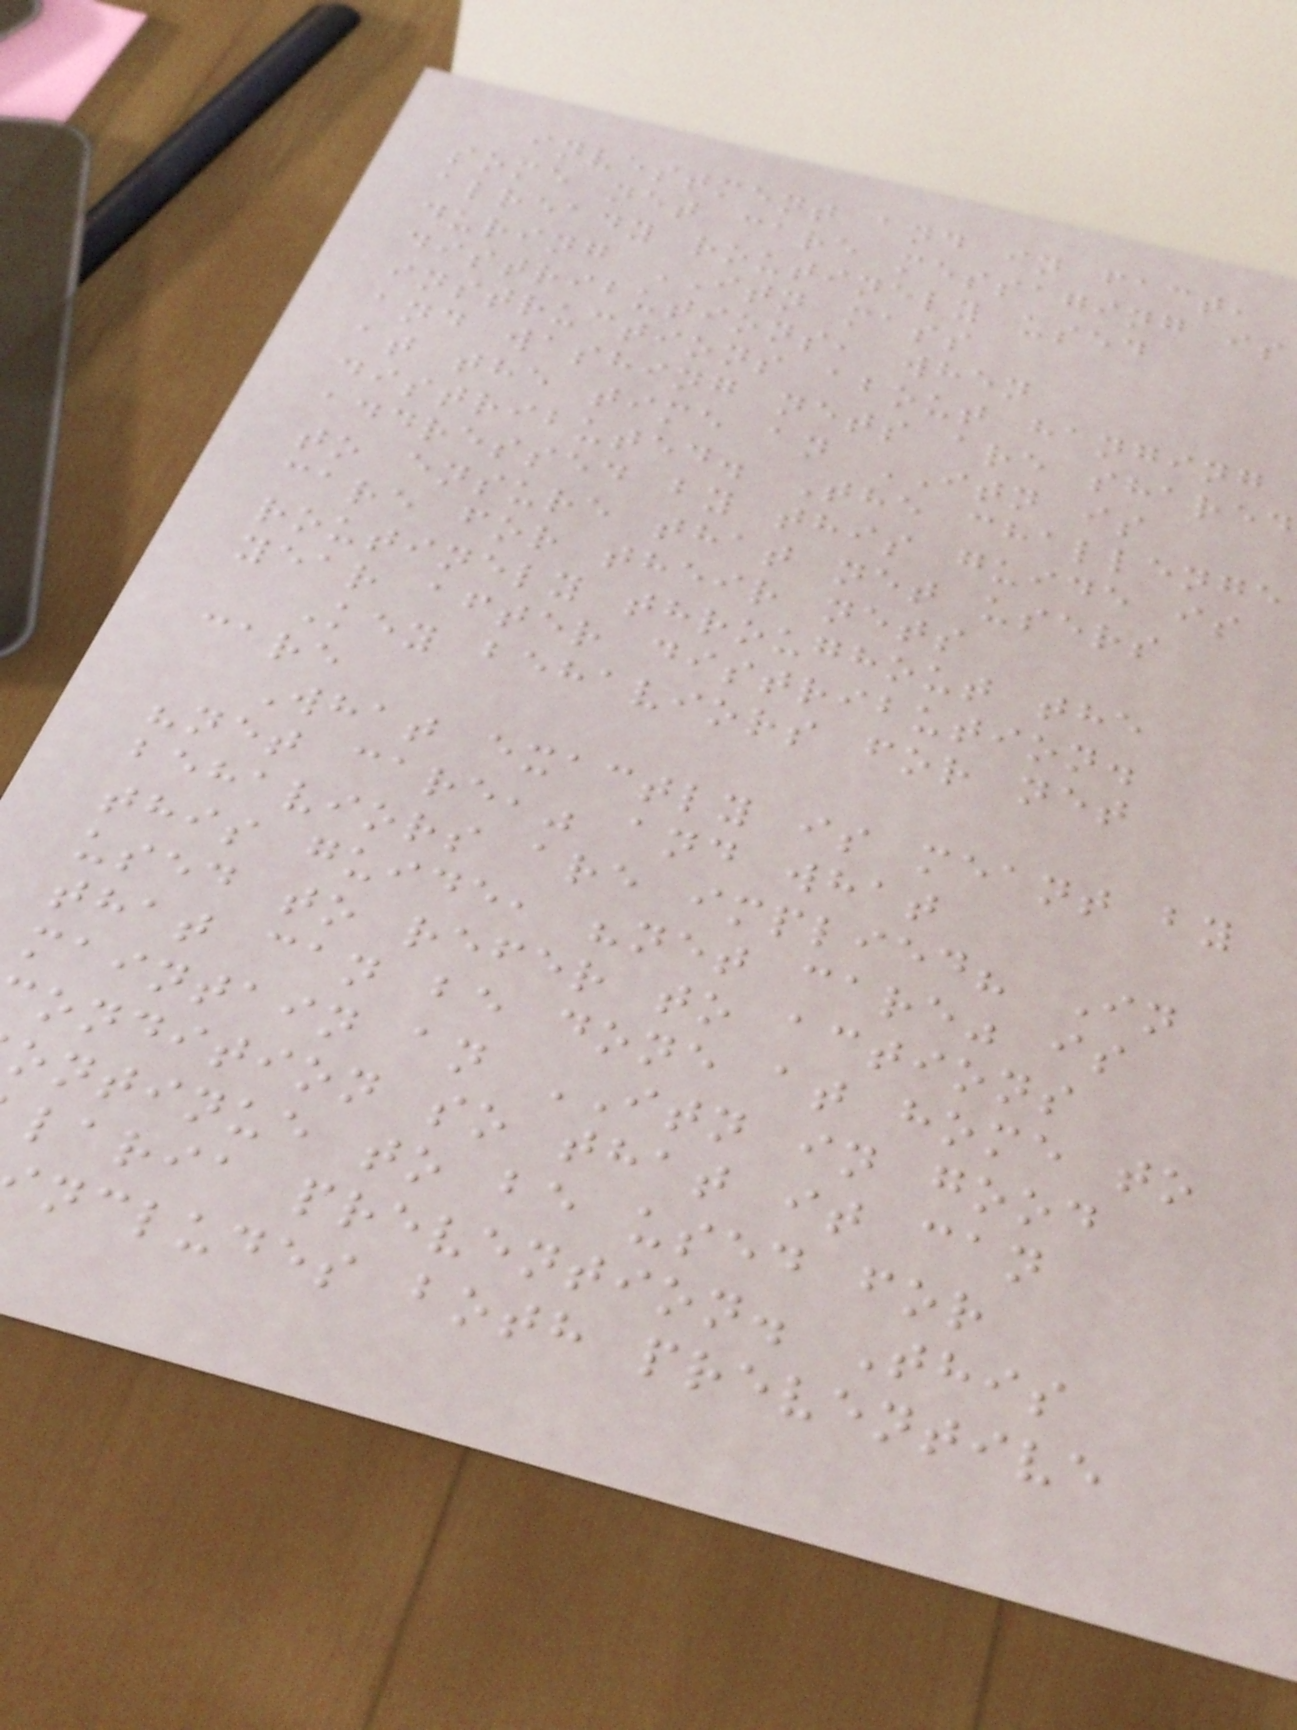investment and in fact,
some net care messaging is
already routinely used
during ITN mass
distributions, when
instructions about hanging
and washing nets are shared
at the time an ITN is
distributed. The challenge
addressed by this guide is
to ensure that net users
care for their nets
routinely throughout the
year after distribution.
Key behaviors for net
care
What exactly is meant by
"net care," and what
behaviors are implied? In
this guide, "net care" is
used to refer to actions
that can be done at home to
maintain an ITN in good
ondition so that it can
ontinue to be used for
laria prevention. This
ncludes both preventive
